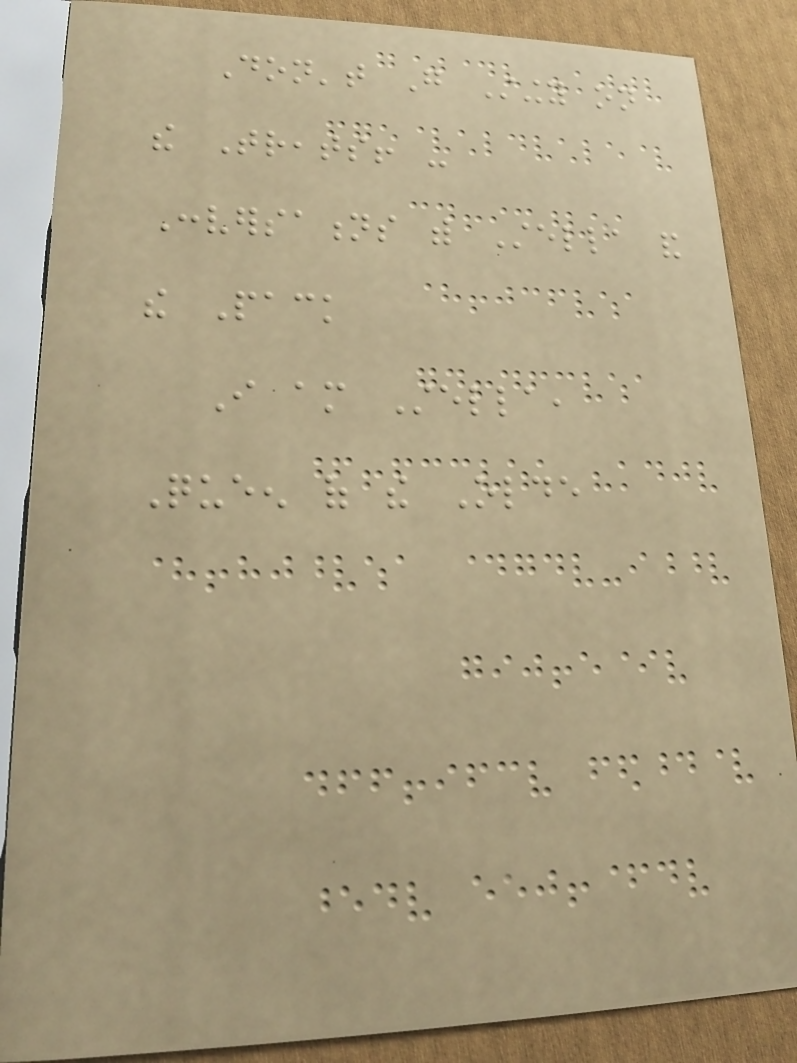Don't Go Stingy on
the Treats! -
Conversations with Stella and
the Pack
I am Stella,
Queen of the Olde
